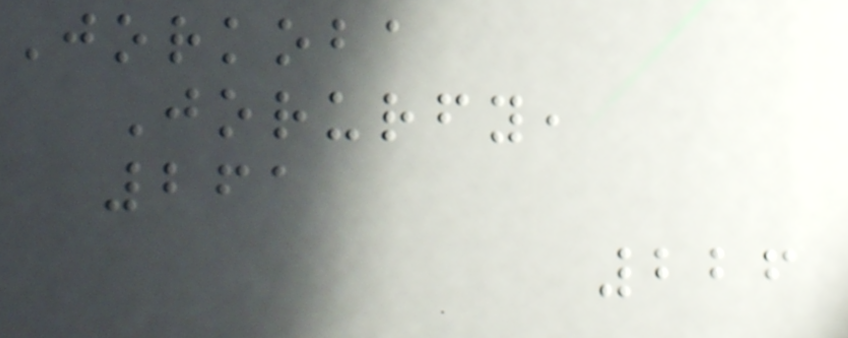Jorkoba
Jorurfy,
261
226
